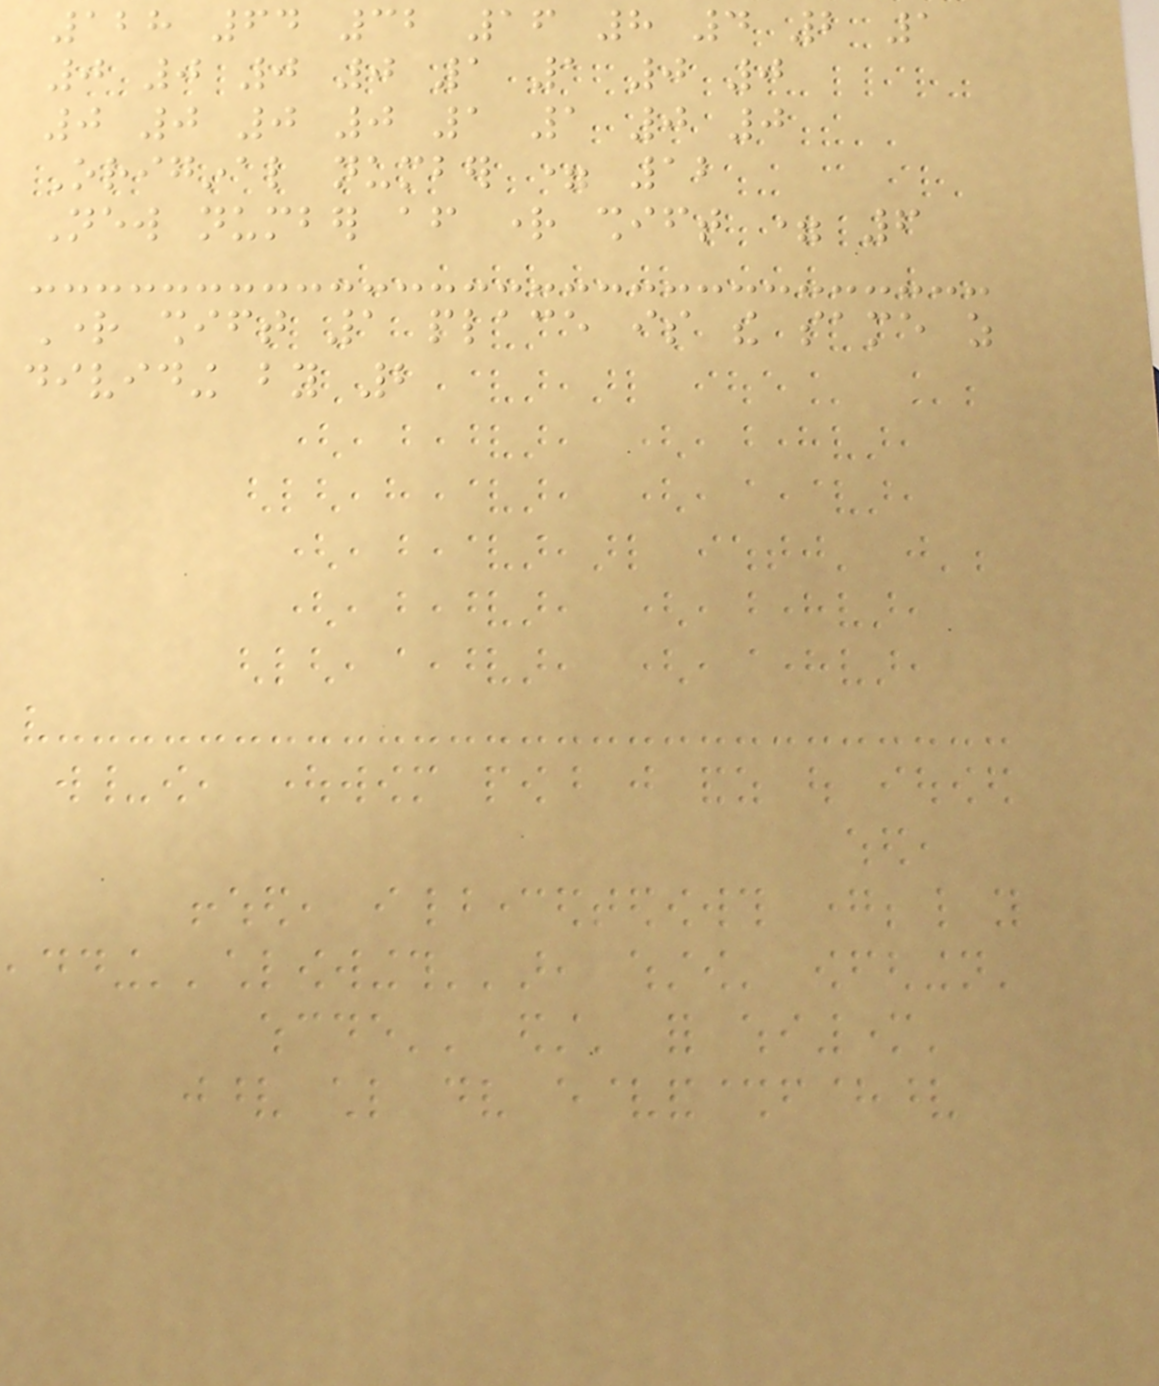128 64 32 16 8 4 2 1
0 0 0 0 1 1 0 0
0 0 0 0 1 1 0 0
Original number = 12
New number after right shift = 6
Right shift 1 place is the same as
dividing by 2
